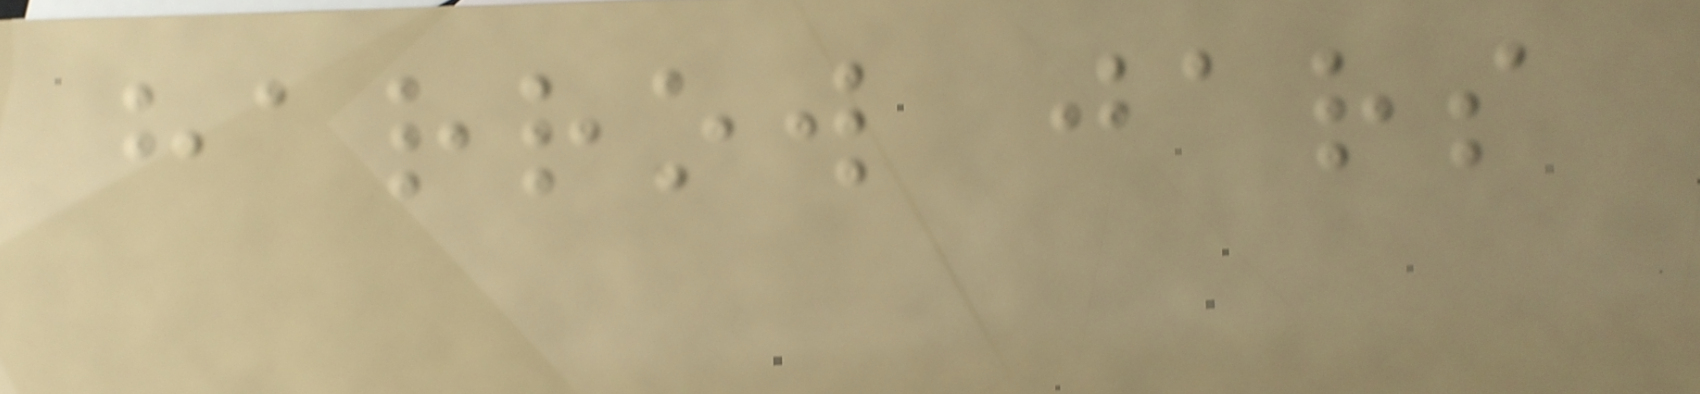harrow jars
